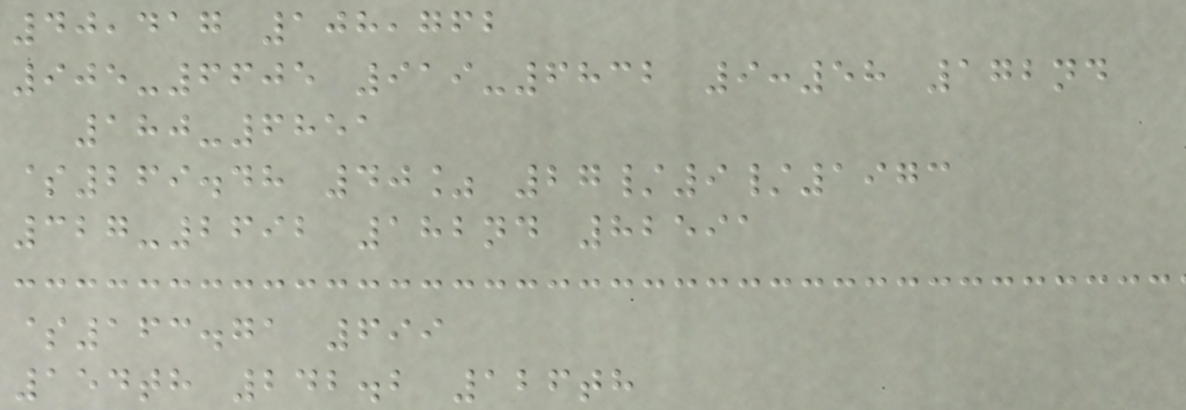40,417 108,762
905-6605 919-6832 9:58 172nd
180-6851
$269.48 40% 27/9/1973
327-2692 182nd 82591
$163.71 699
154th 242.2 126th
